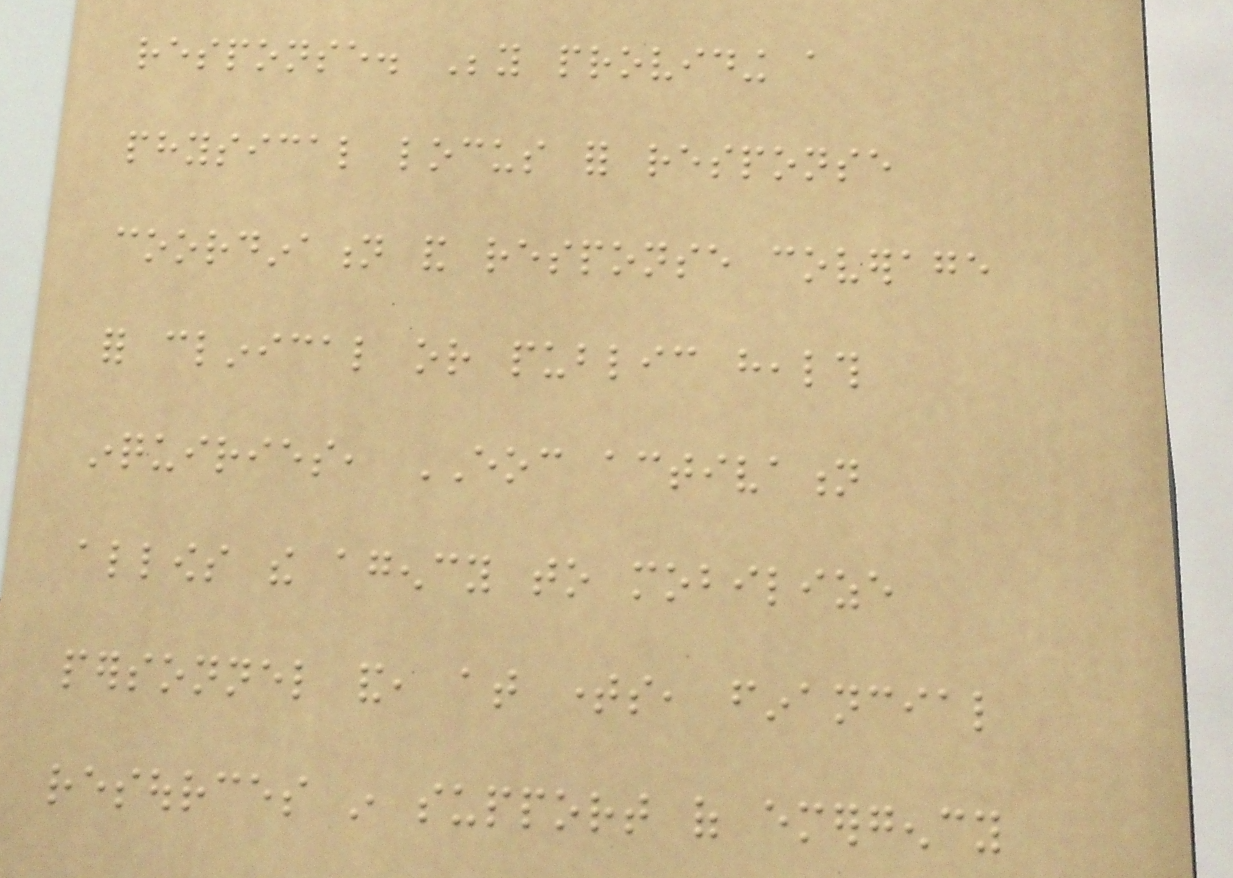response. Beyond providing a
physical locus for response
coordination and response coverage
for clinical or public health
inquiries, EOC activation
allows the agency to mobilize
personnel and, at times, financial
resources in support of emergency
